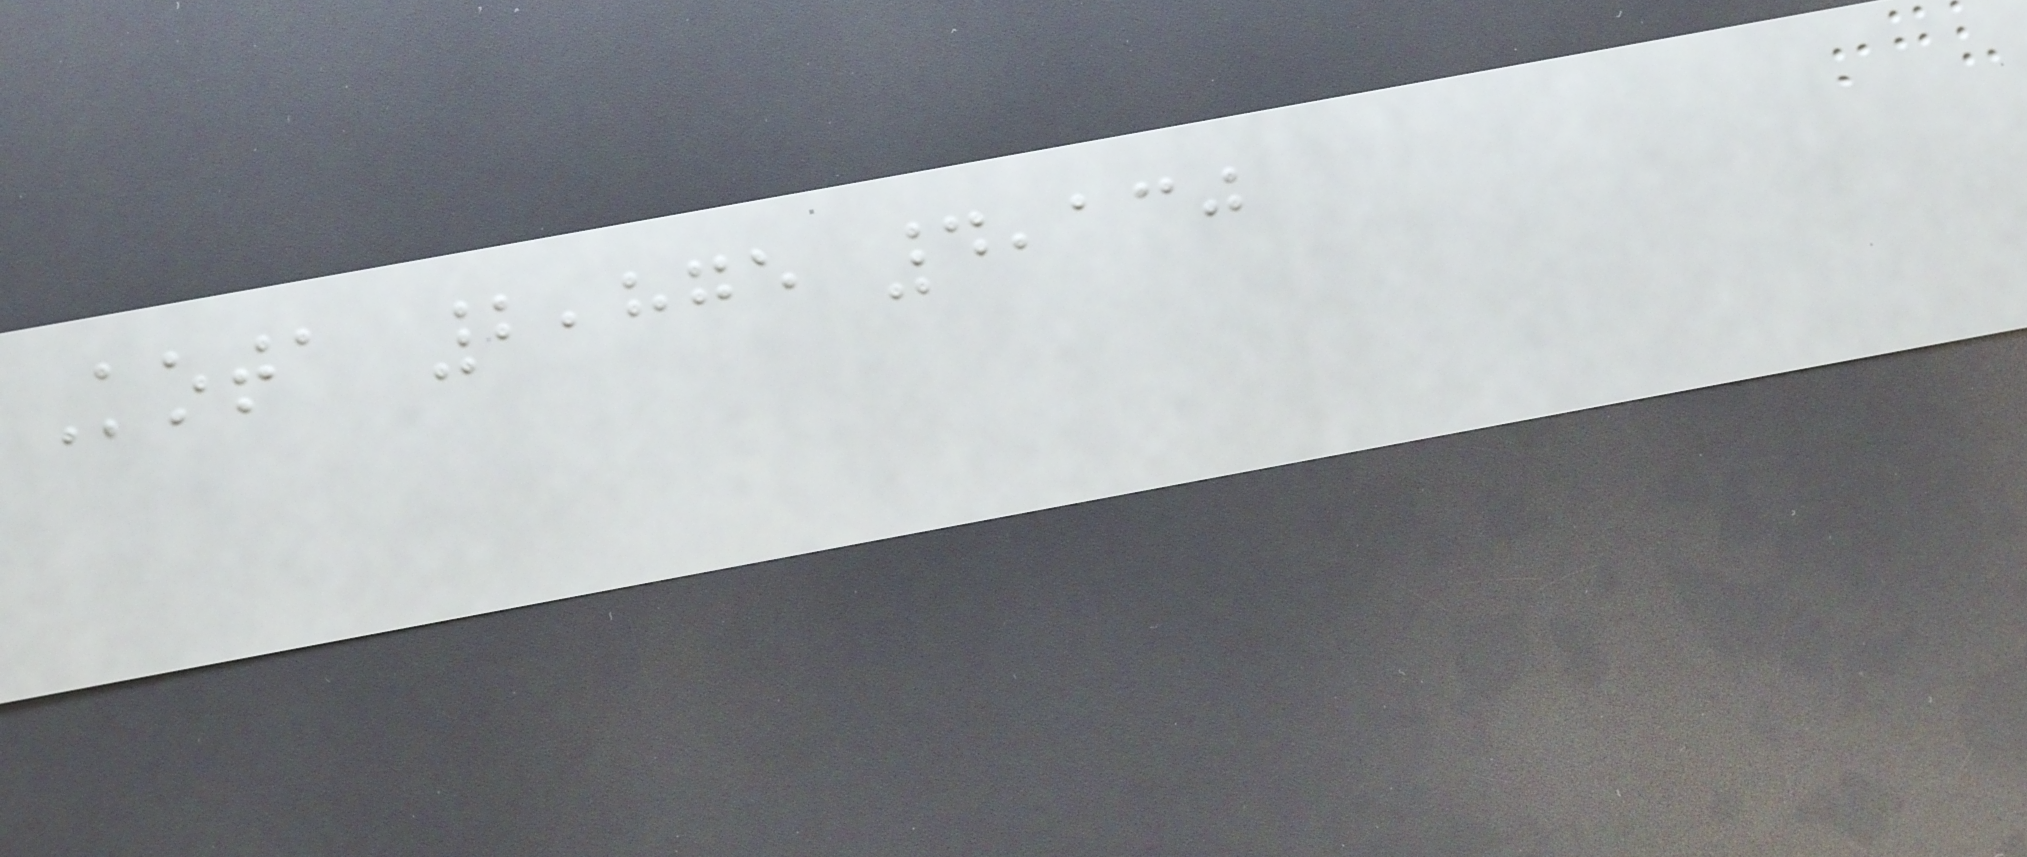Kota 2,875 4,130
